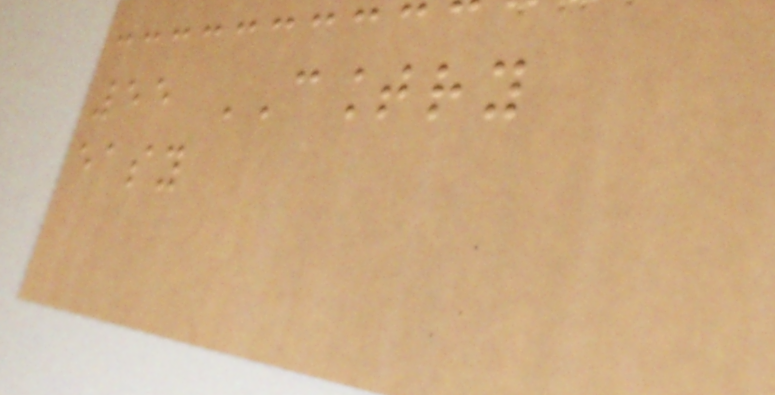55 COUNTRY
easy
